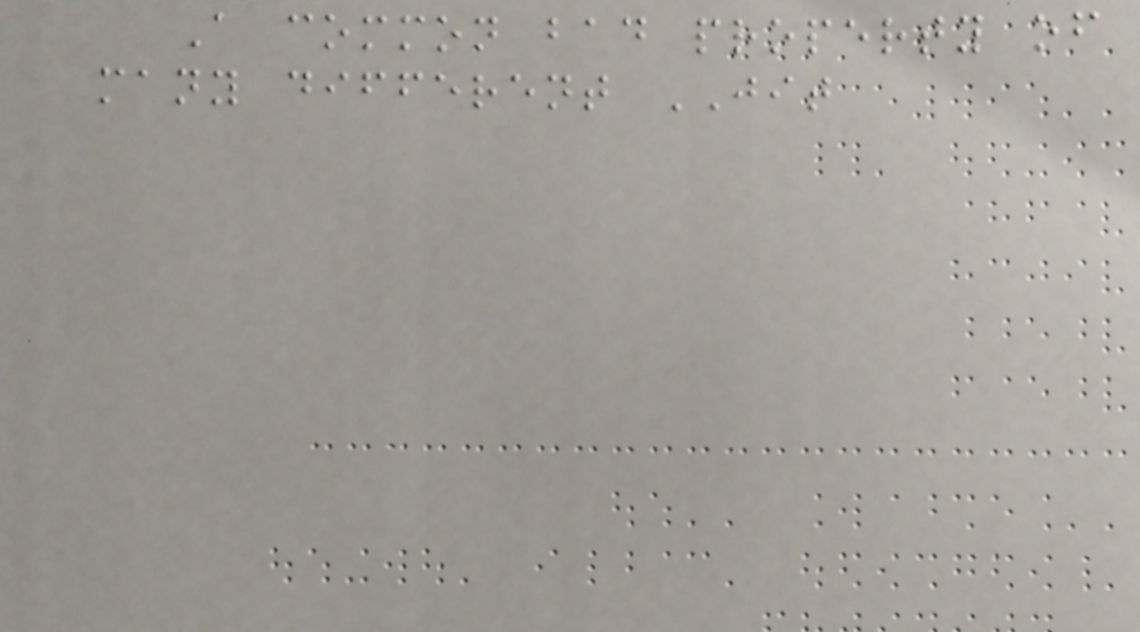A common bad property of
many different JIT
